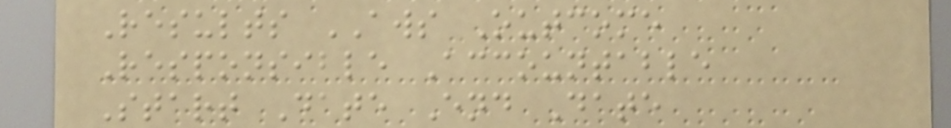Results AWS Outcome
Responsible Accountable
Start Date End Date
